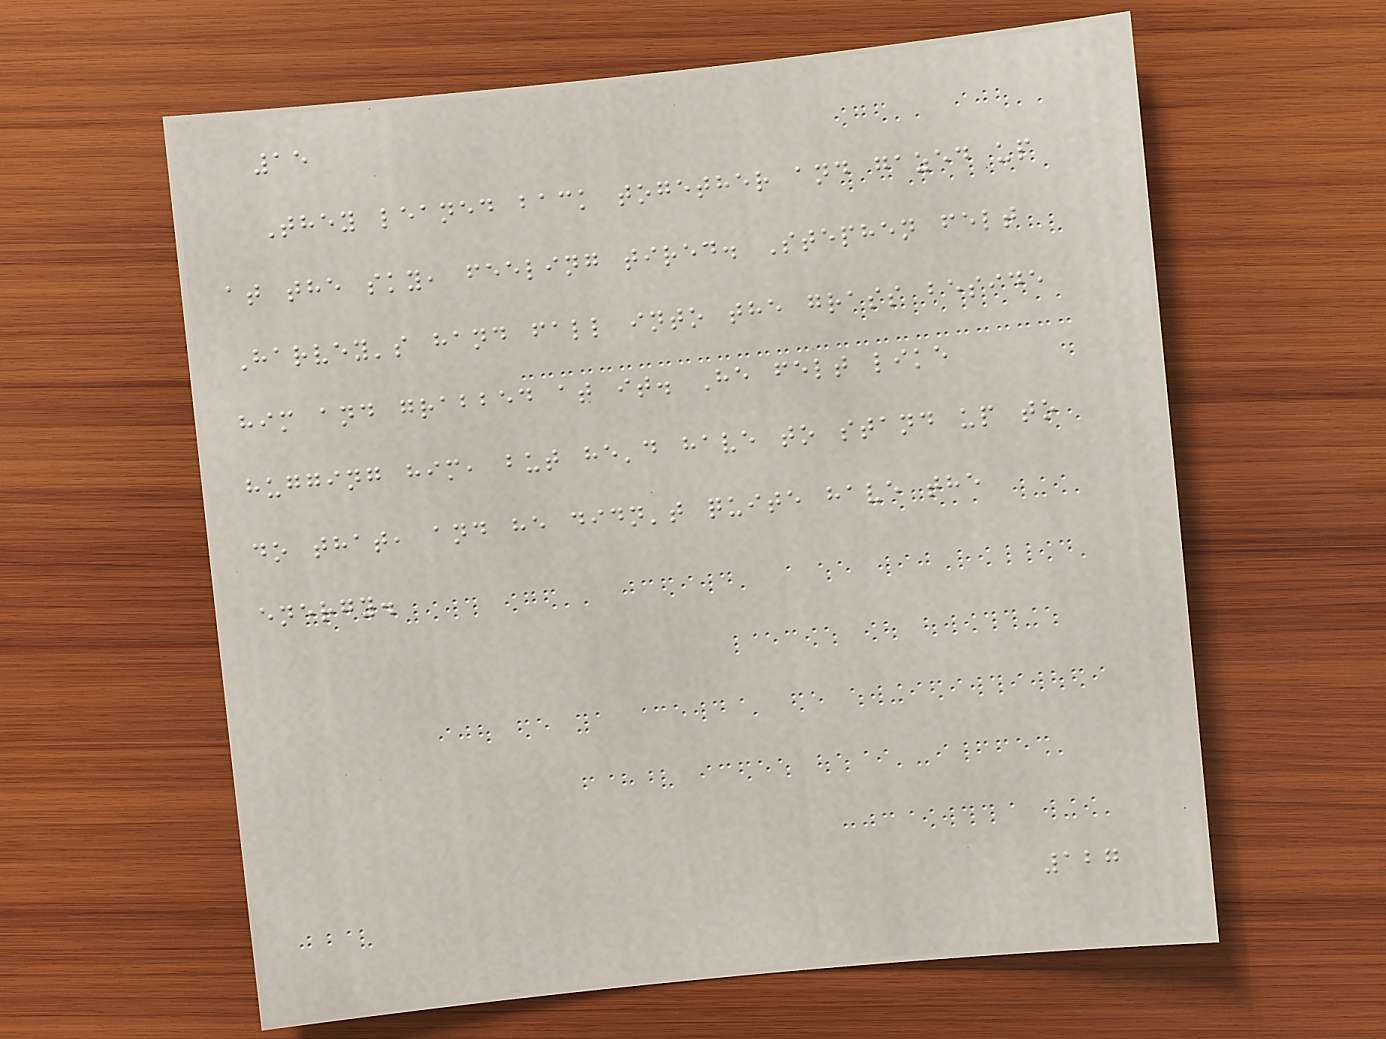15
They leaned back together and gazed up
at the sky, feeling tired. Stephen felt
Harvey's hand fall into the grass beside
him and grabbed at it. He felt like
hugging him, but he'd have to stand up to
do that, and he didn't quite have the
energy.
127
